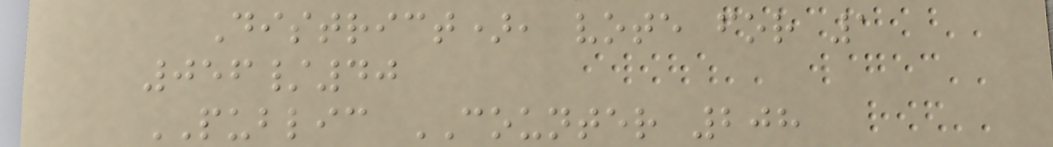District), vote for 1
056/40
PUBLIC COUNTER 208
